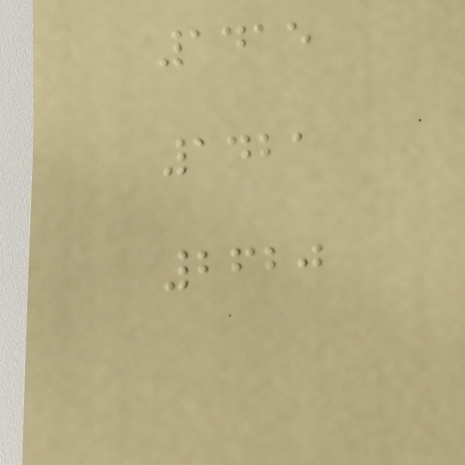1415
1421
2620
